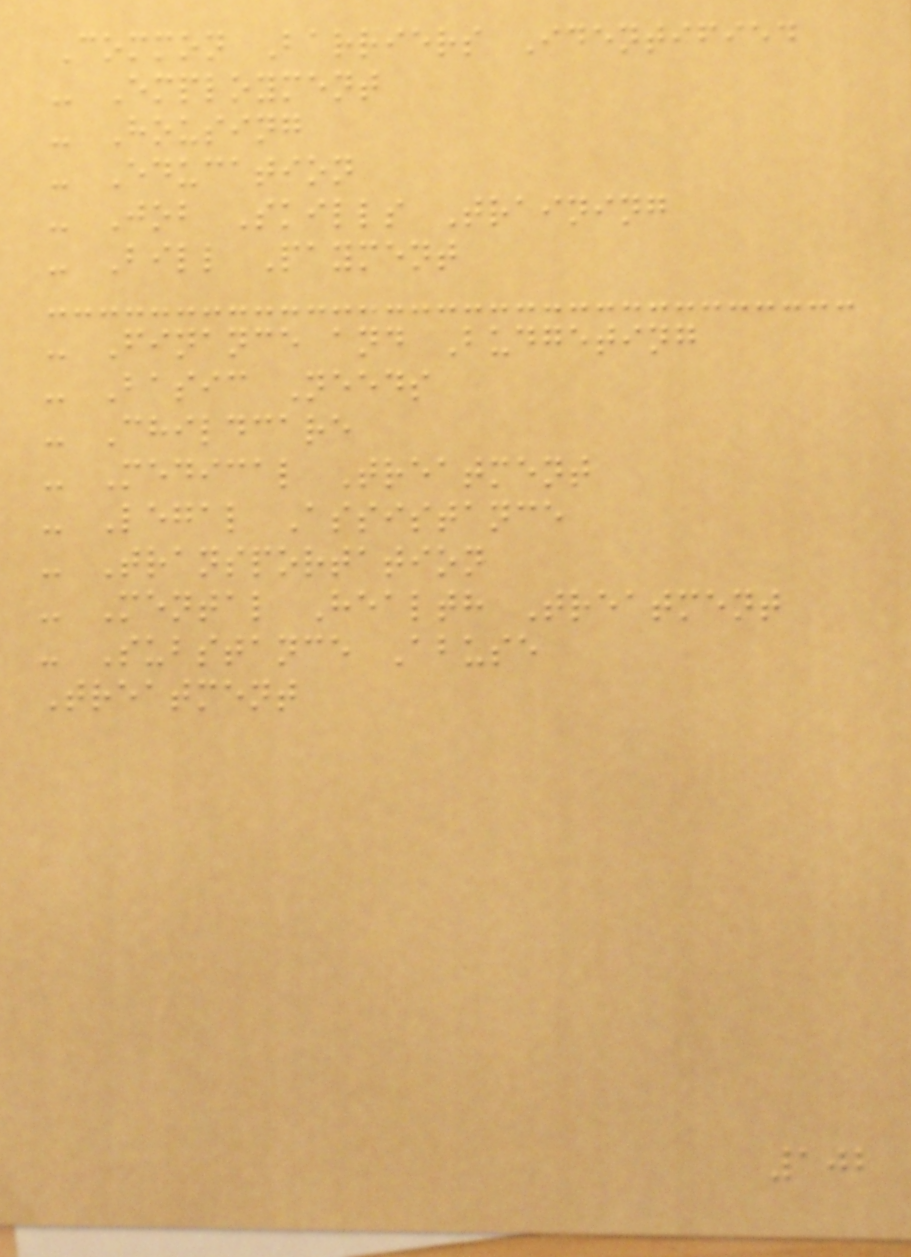Common Barriers Identified
- Employment
- Housing
- Education
- Job Skills Training
- Bill Payment
- Finance and Budgeting
- Basic Needs
- Childcare
- Medical Treatment
- Legal Assistance
- Transportation
- Mental Health Treatment
- Substance Abuse
Treatment
102
